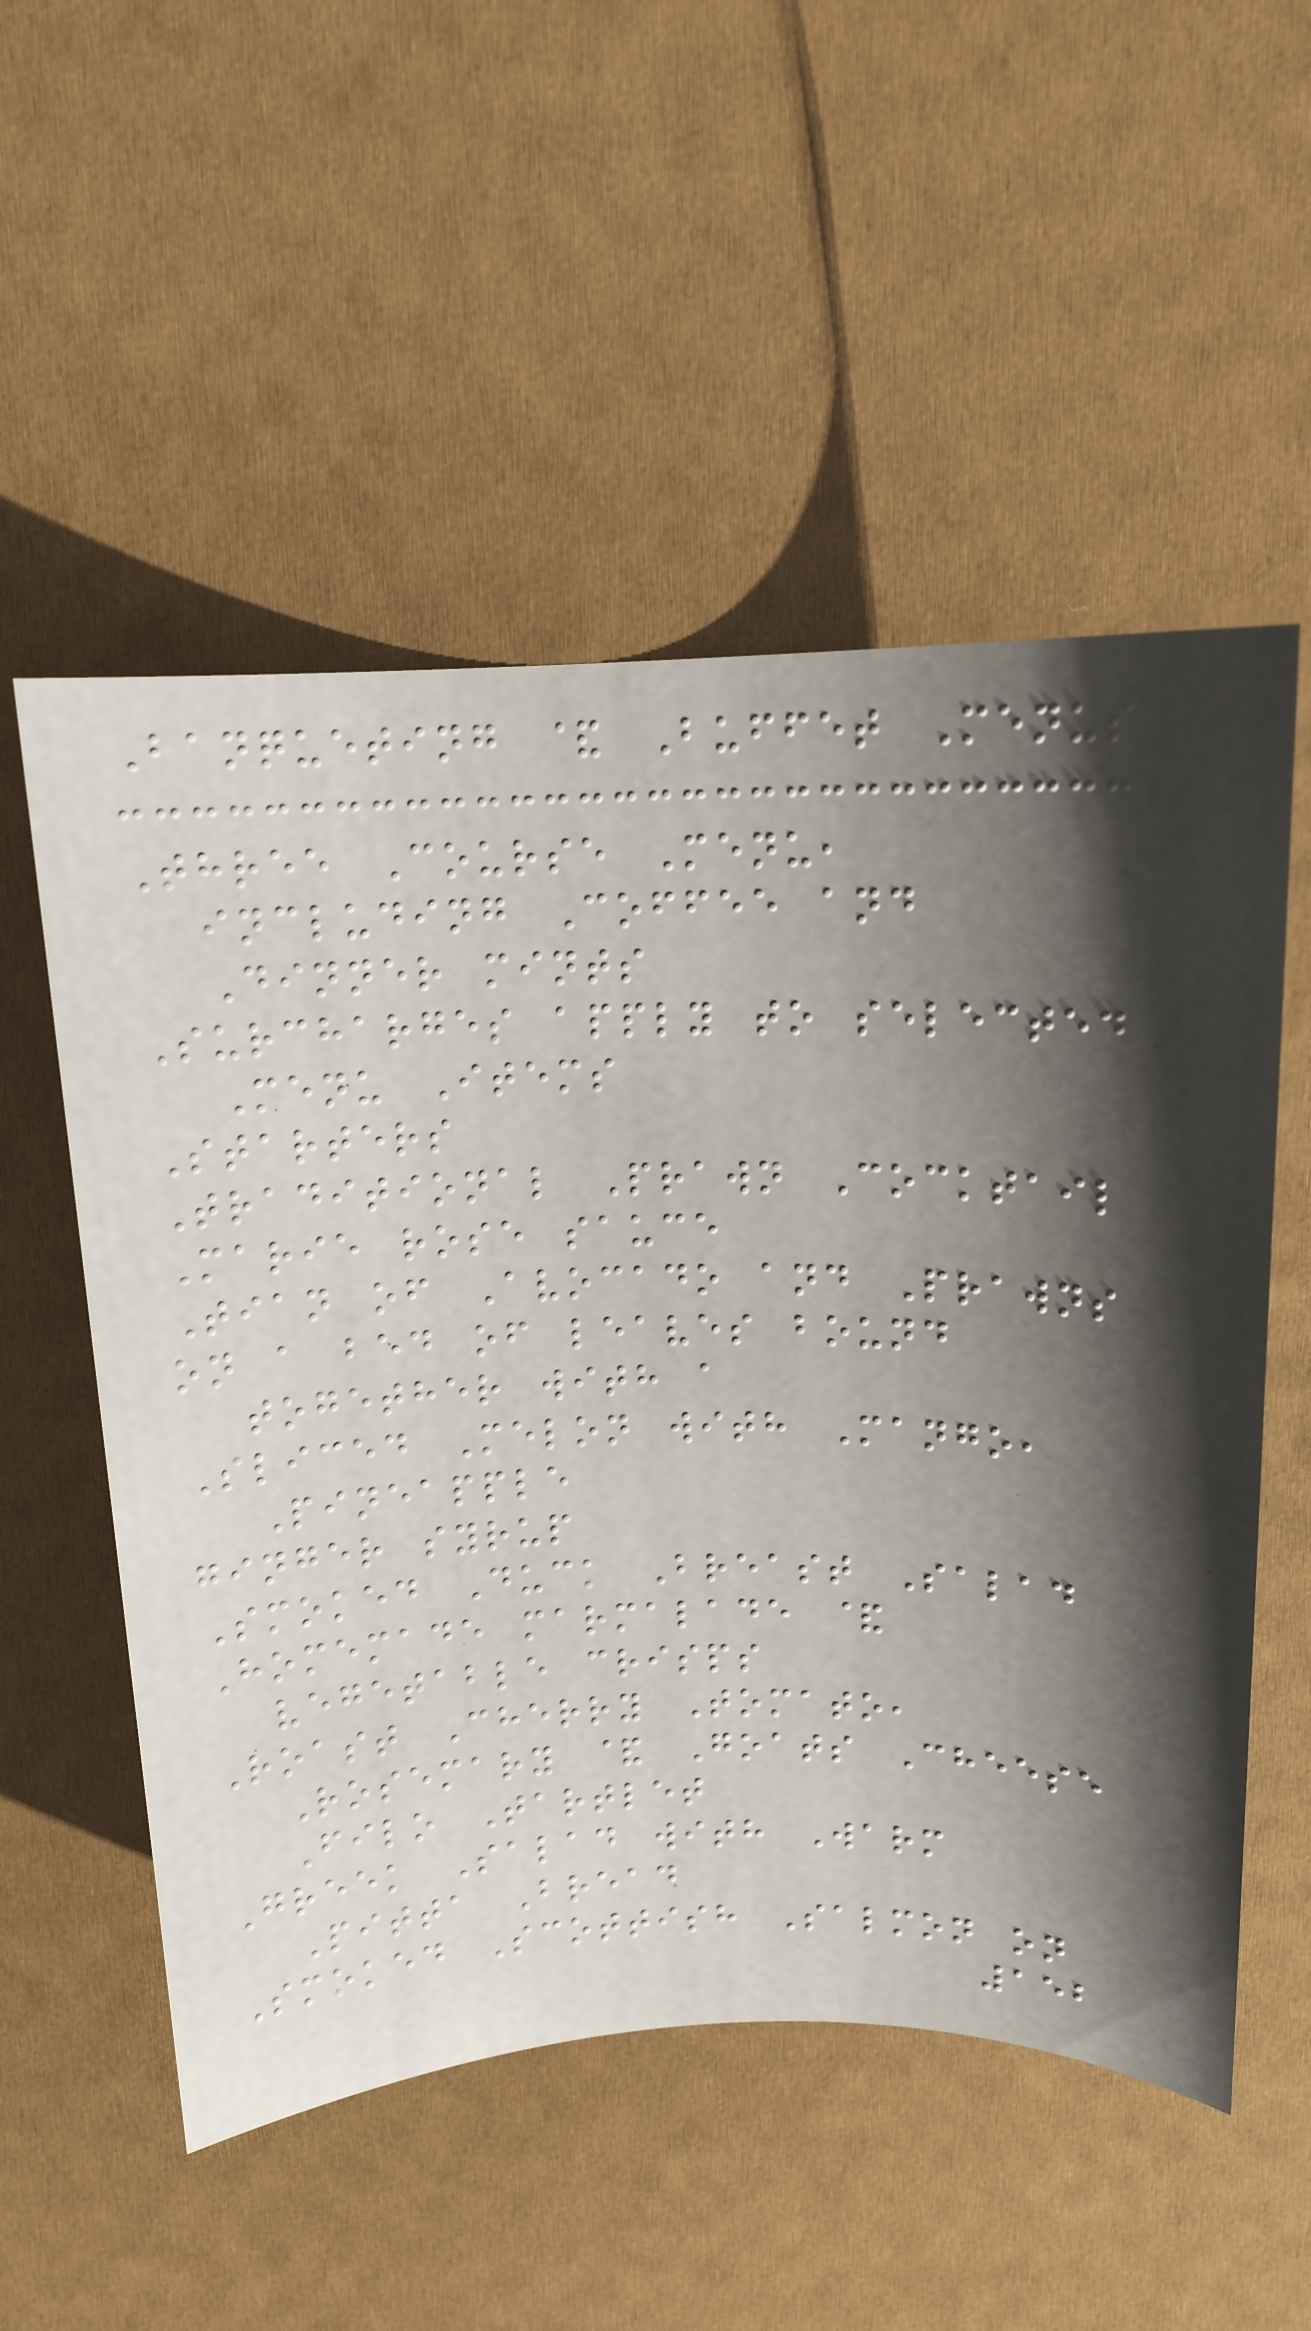Banqueting & Buffet Menus
Three Course Menu,
including Coffee and
Dinner mints
Surcharges apply to selected
Menu Items
Starters
Traditional Prawn Cocktail
Marie rose sauce
Tian of Avocado and Prawns
on a bed of leaves bound
together with a
Sliced Melon with Mango,
Pineapple
ginger syrup
Smoked Duck Breast Salad
Homemade marmalade &
vegetable crisps
Roast Cherry Tomato,
Rosemary & Goats Cheese
Filo Tartlet
Greek Salad with Warm
Pitta Bread
Smoked Scottish Salmon on
152
